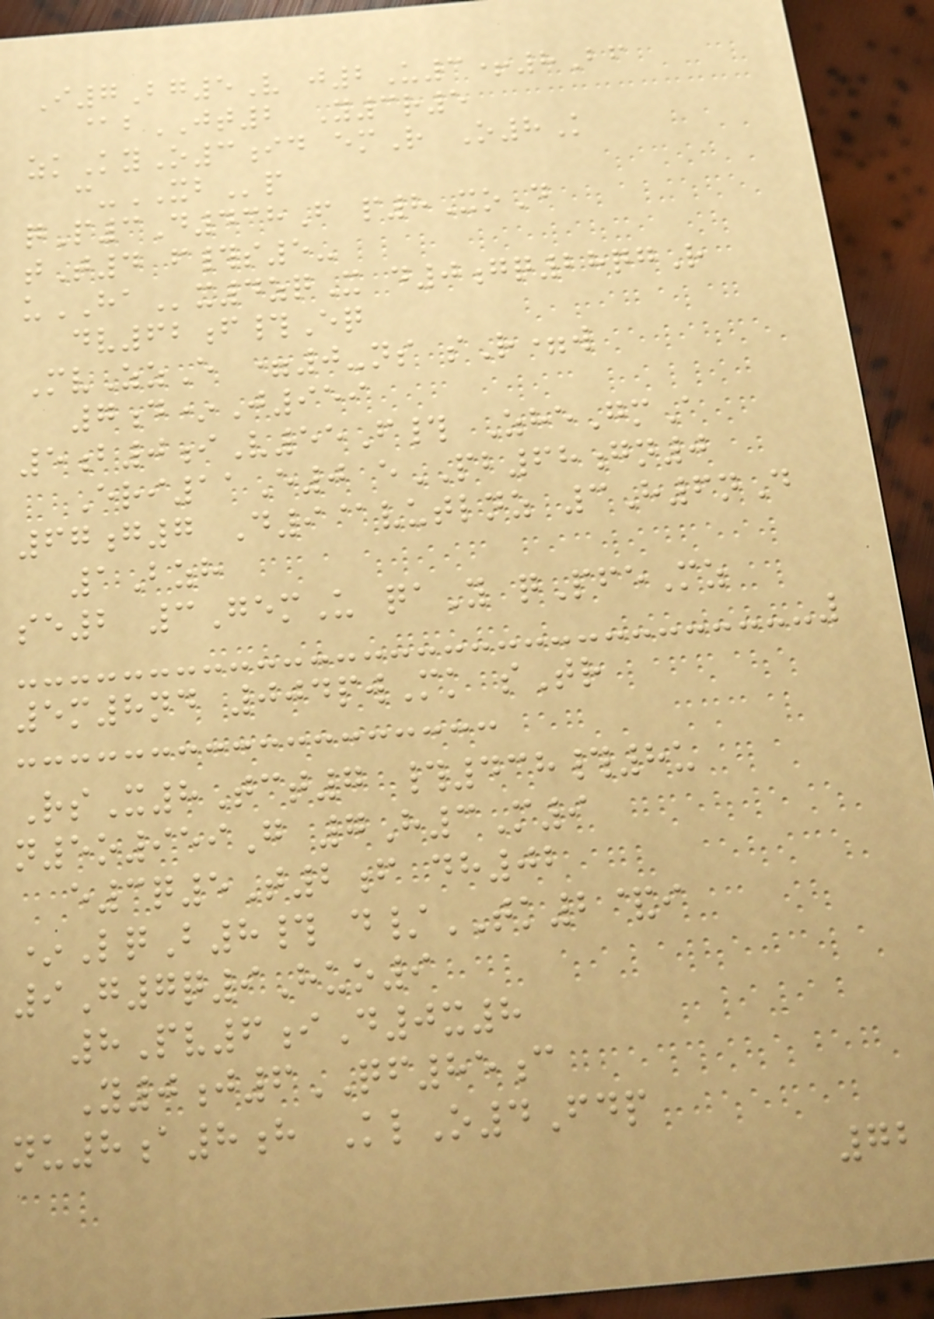I7Bg5V j2U3+8Bf
@bJT2 Y3r5
zkKyO3id emR O8K
c-XBp
qP3D438F p8XoD
tT4 f#s5-
uHAx4zqX d0gq28qgR
dv62f#Eq
MvZzE =0-ns sR=w
7d*J959
5b0iV55F# ZheGmA
Eri11E0 ePB68gn0
67g7 D9@vutlnz 3H6nD
1Bzh
se2 3GemU qaY qPfeMz
5m8nd 004pwMk sTr
RsX8Tct7 #438#8u
n5o959G 7H3M9
e3q5T2f dh02
*LqB8# d/TK2&i
9G7q9Huo9
8Pv6iD0x8
Y0j6QF85c
nu8a8h KlO4Fdp
72
